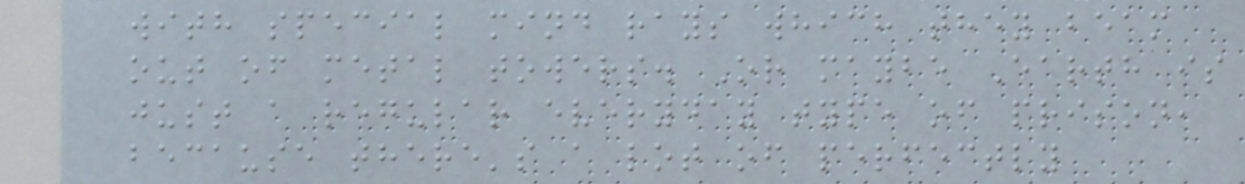with special mind rays which they beam
out of metal towers. Or maybe Earth is
just a regular everyday type of prison,
because there's a lot of perfectly
